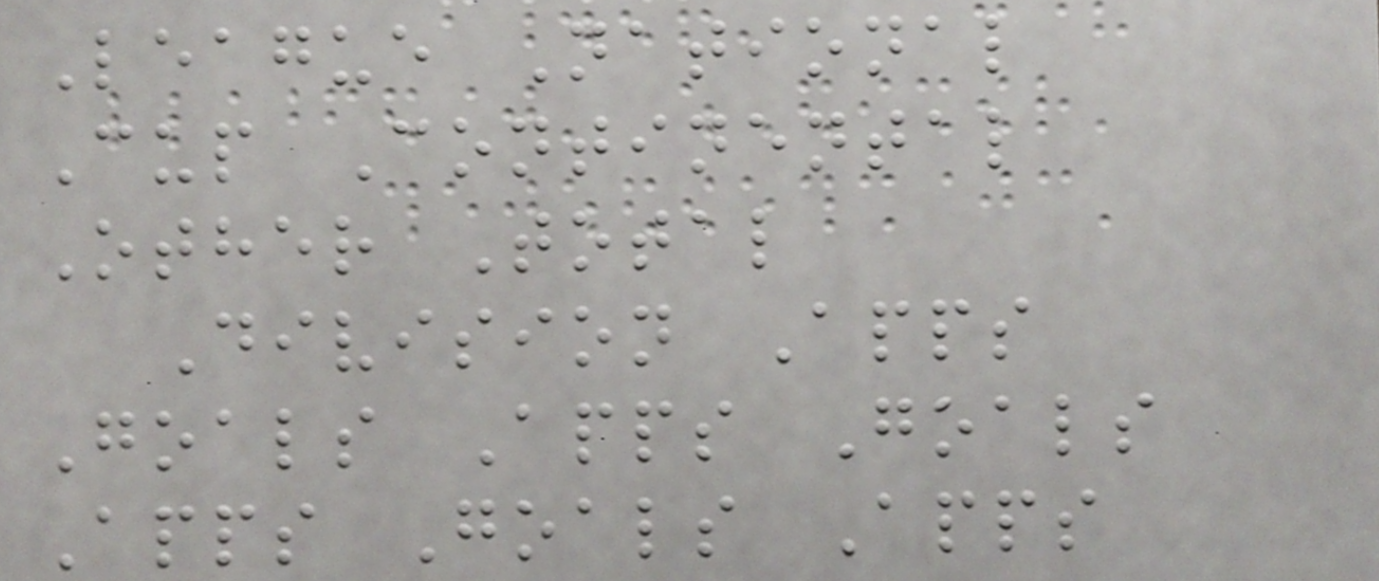League National
Cup Continental
Other Total
Division Apps
Goals Apps Goals
Apps Goals Apps
